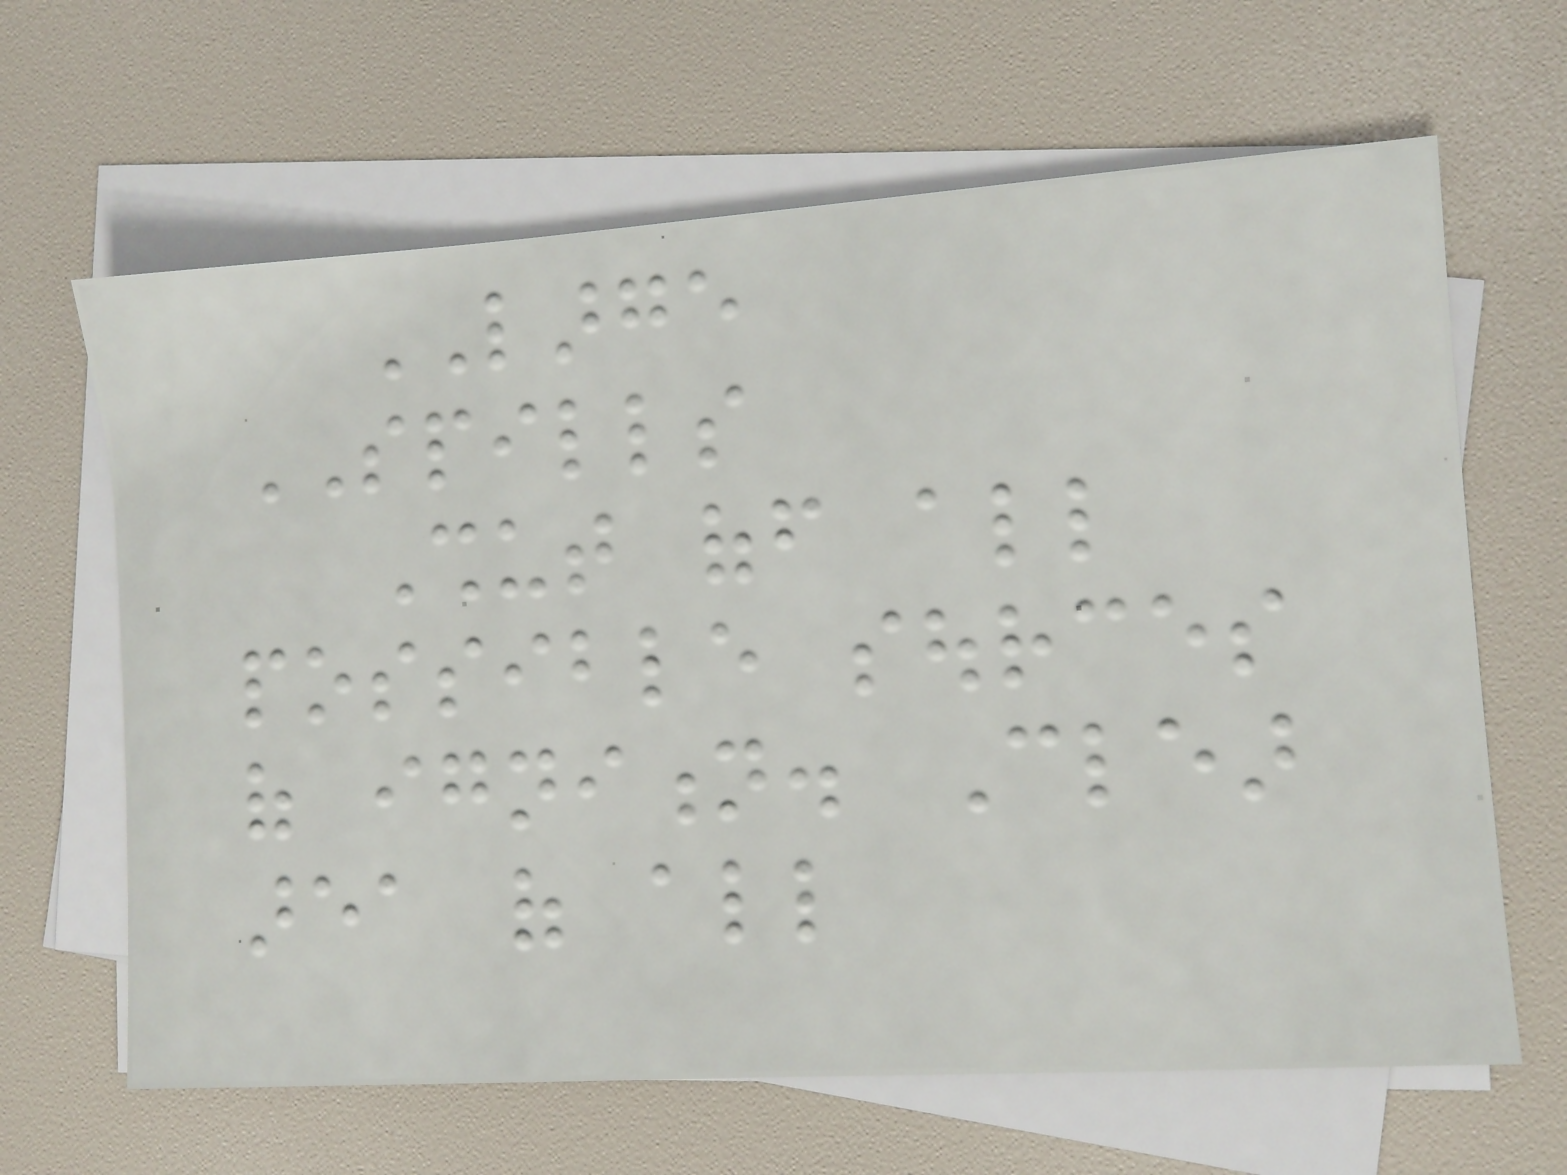LARGE
SPILLS
Shut off all
possible sources
of ignition. Clear
area of all
